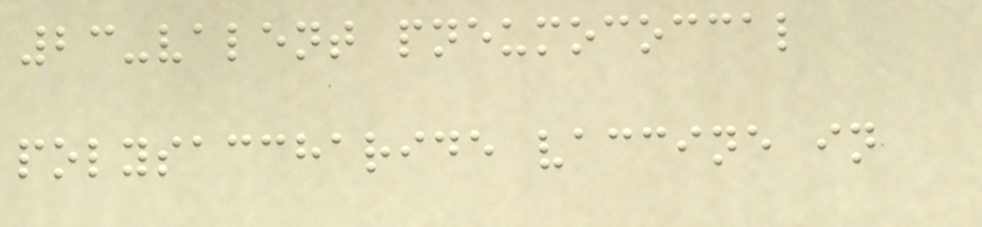23-valent pneumococcal
polysaccharide vaccine in
